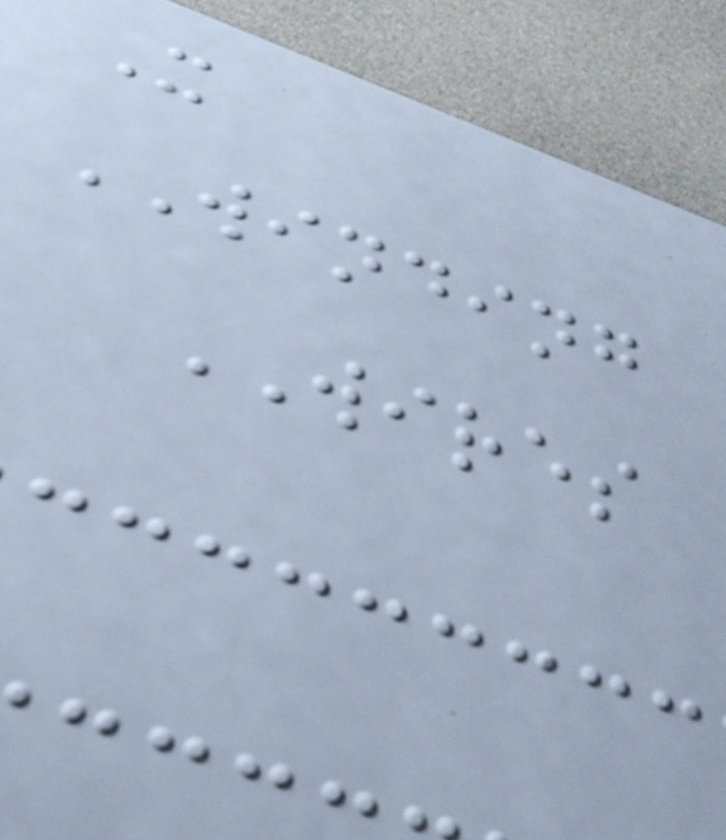X
WINDING
WIRES
